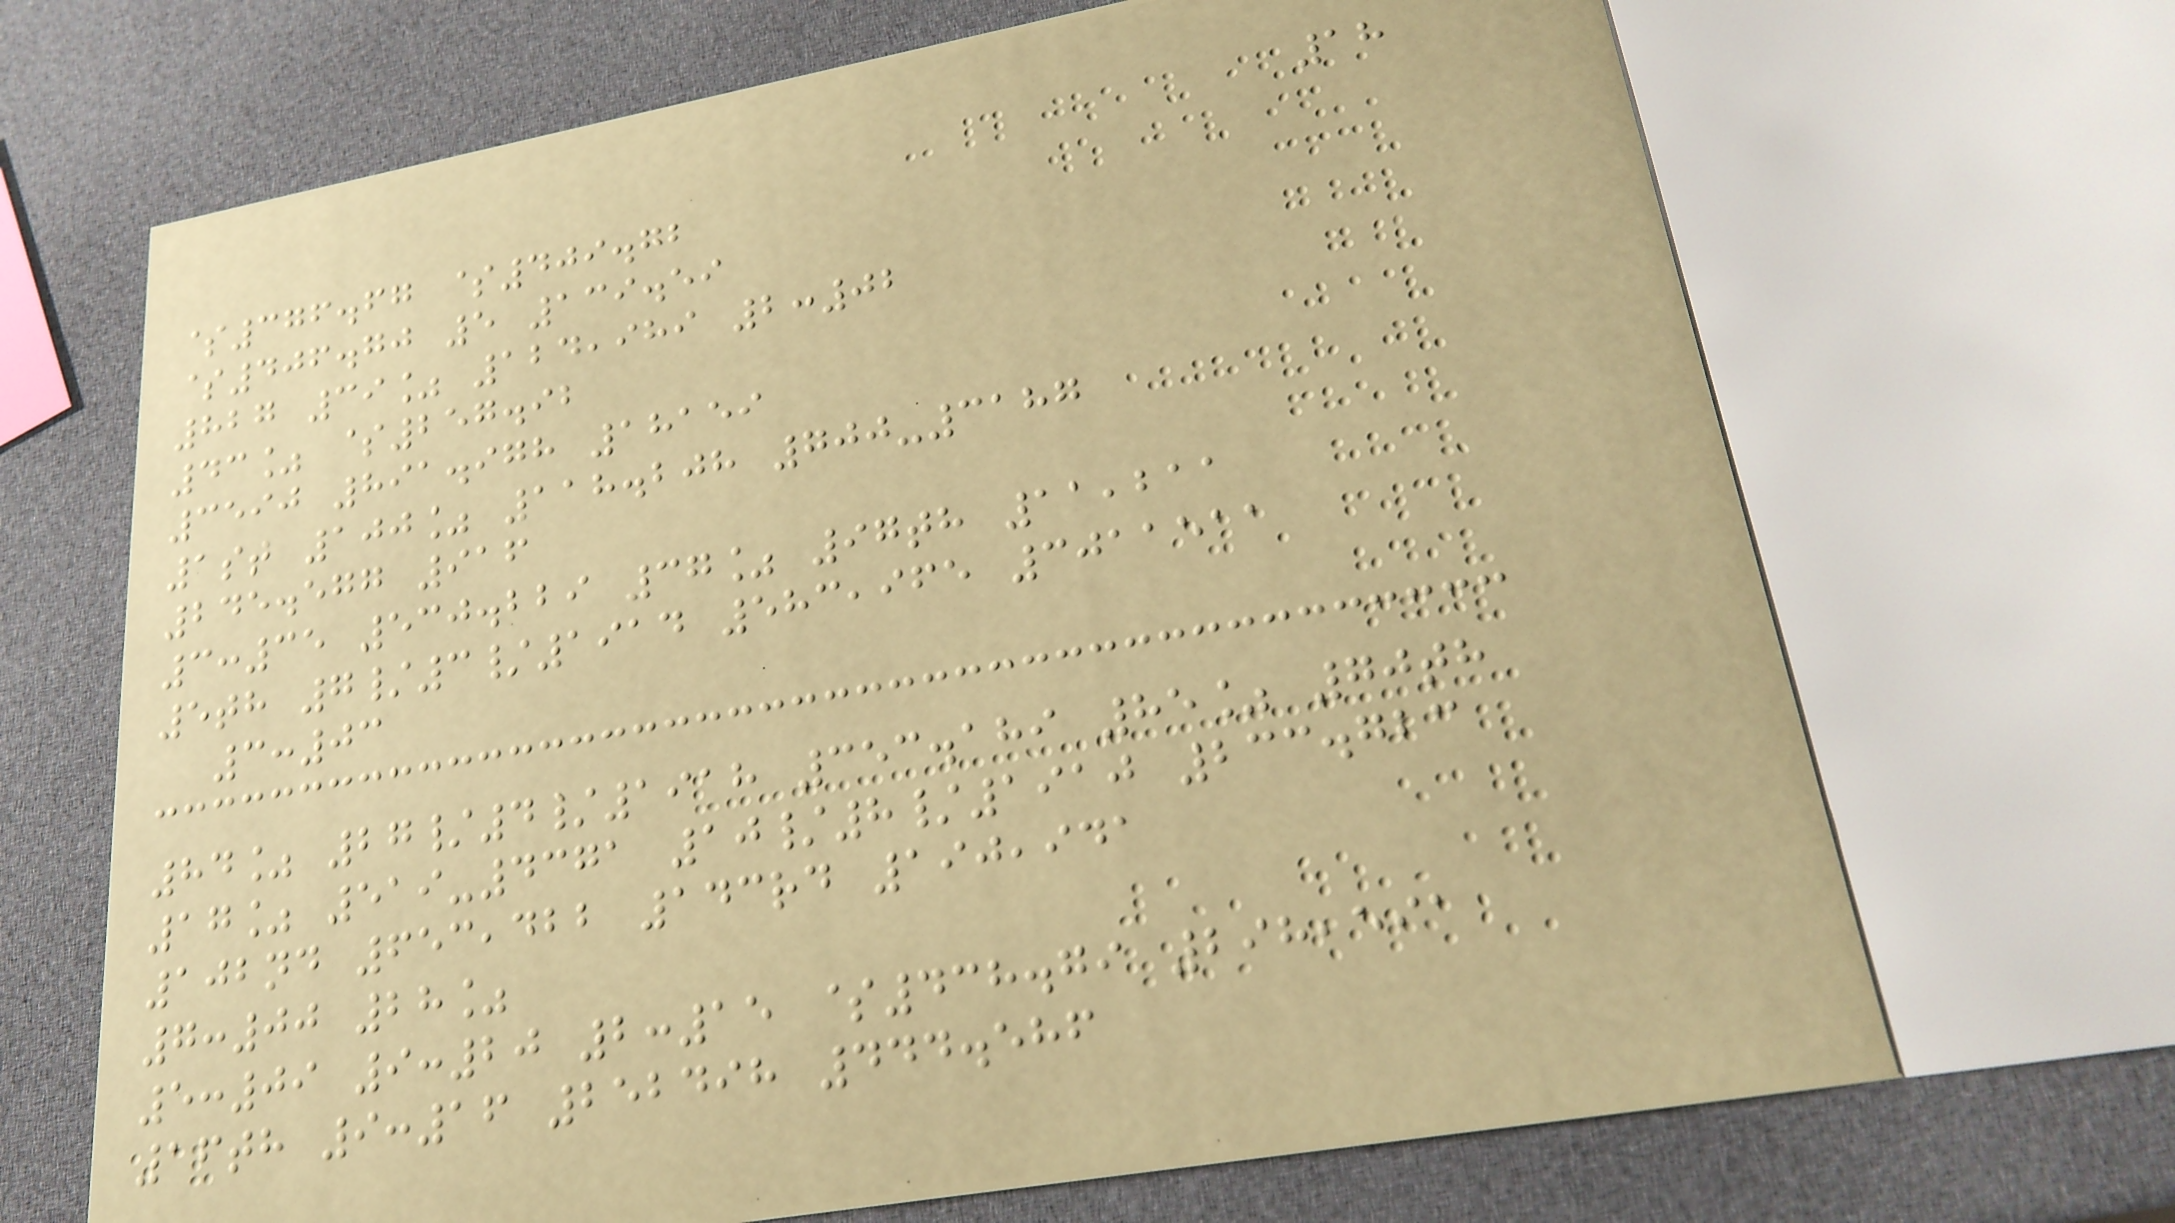18
$376.67 $409.72
$406.70 5 139.59
827 39% 124,989 2:02
43% $257.92
3590 891.978 18159
1st 100% 118.208 700-3187
245.577 916
3:35 530.229 37% 97th 11,211
5th 7/3/1914 583,965 3011511
3:03
84% 27/4/1918 353.189 85% 70th
17% 519-4371 10/8/1910 233.723
102nd 653,422 143rd 190,941
7:00 28%
5:09 9:20 2:15 $438.79 298,591
16th 9:16 252498 444.586
